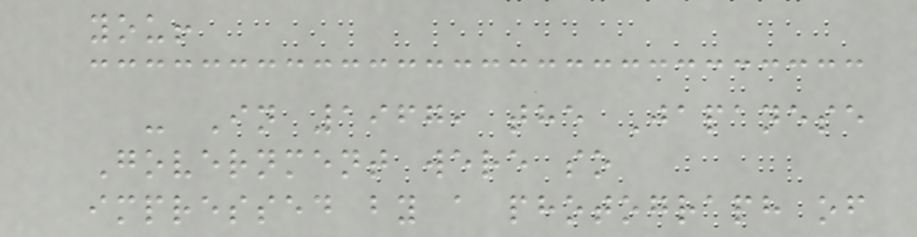you!
- In 1967, the Japanese
Government were so
impressed by a photograph of
